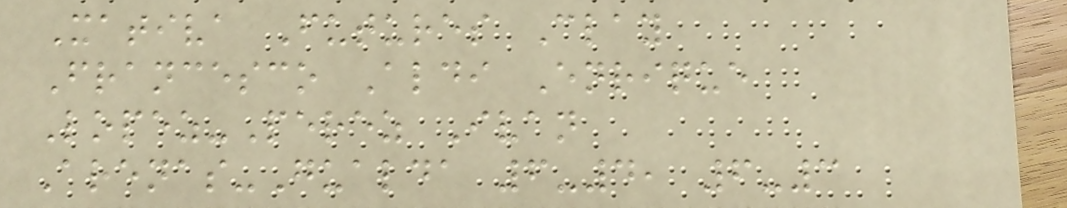Xativa Futures Clay
Francesco Aldi Enrique
Lopez-Perez Ivan
Arenas-Gualda 6-4, 6-3
